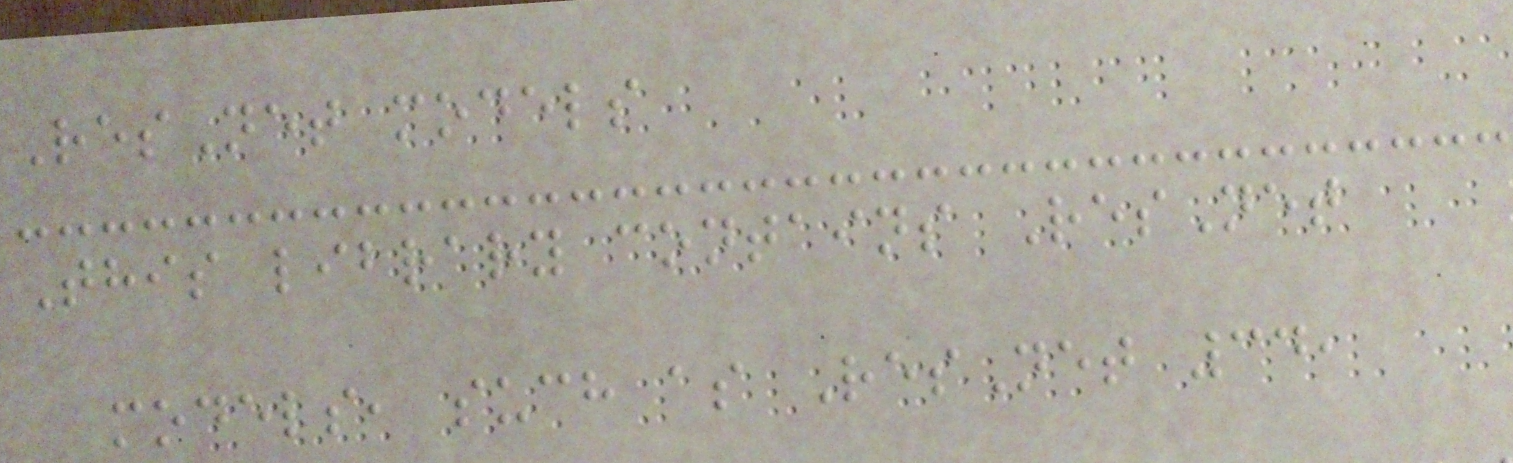ResNet models
This library contains ResNet
models, such as ResNet 34,
